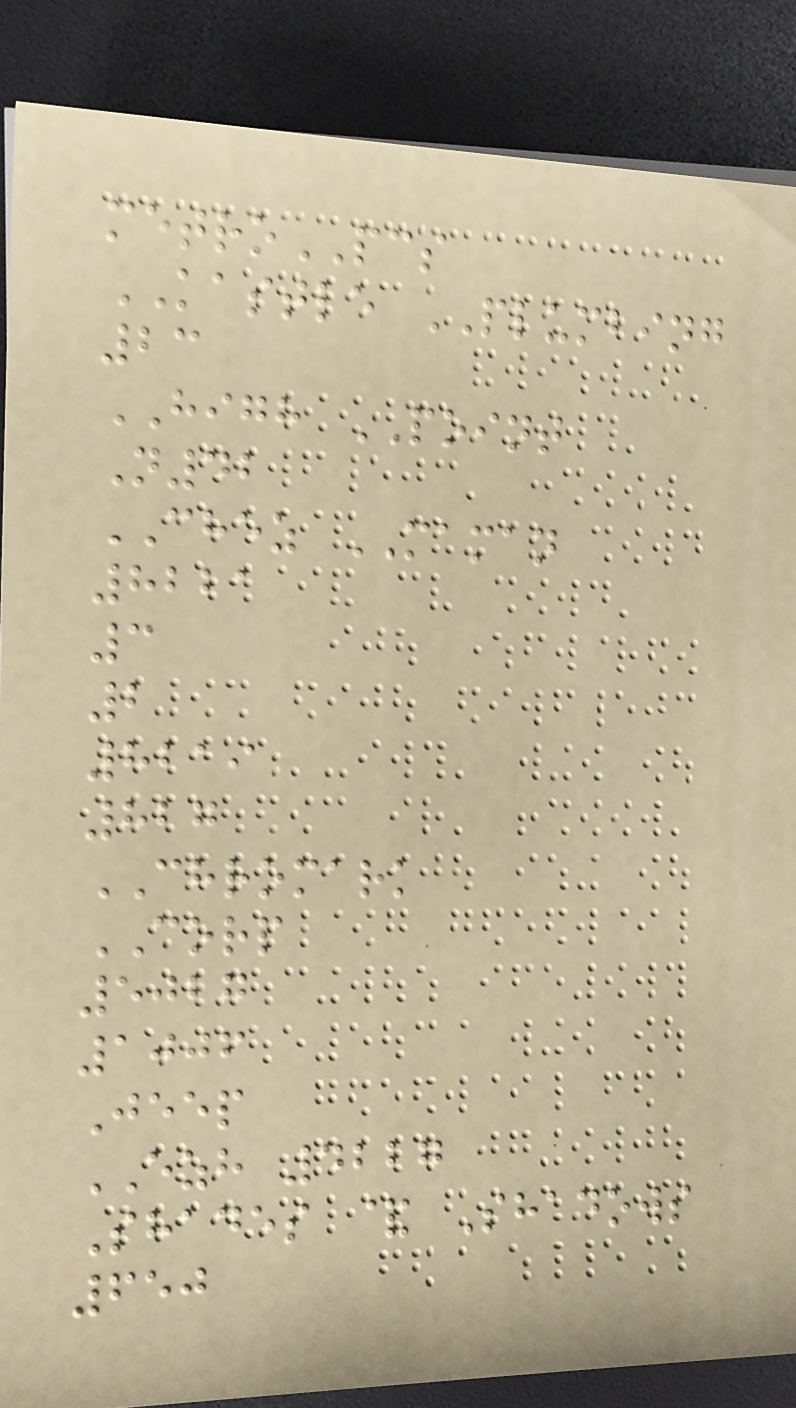metroPCS
KASTLE PLUMBING
23
HIGH POINT
N42
CHEZ MAMAN
8221
3
2
8219
827
CHROMARK
CORP
5027
1006
Jeep
EZH 4227
Shades & Shadows
650
